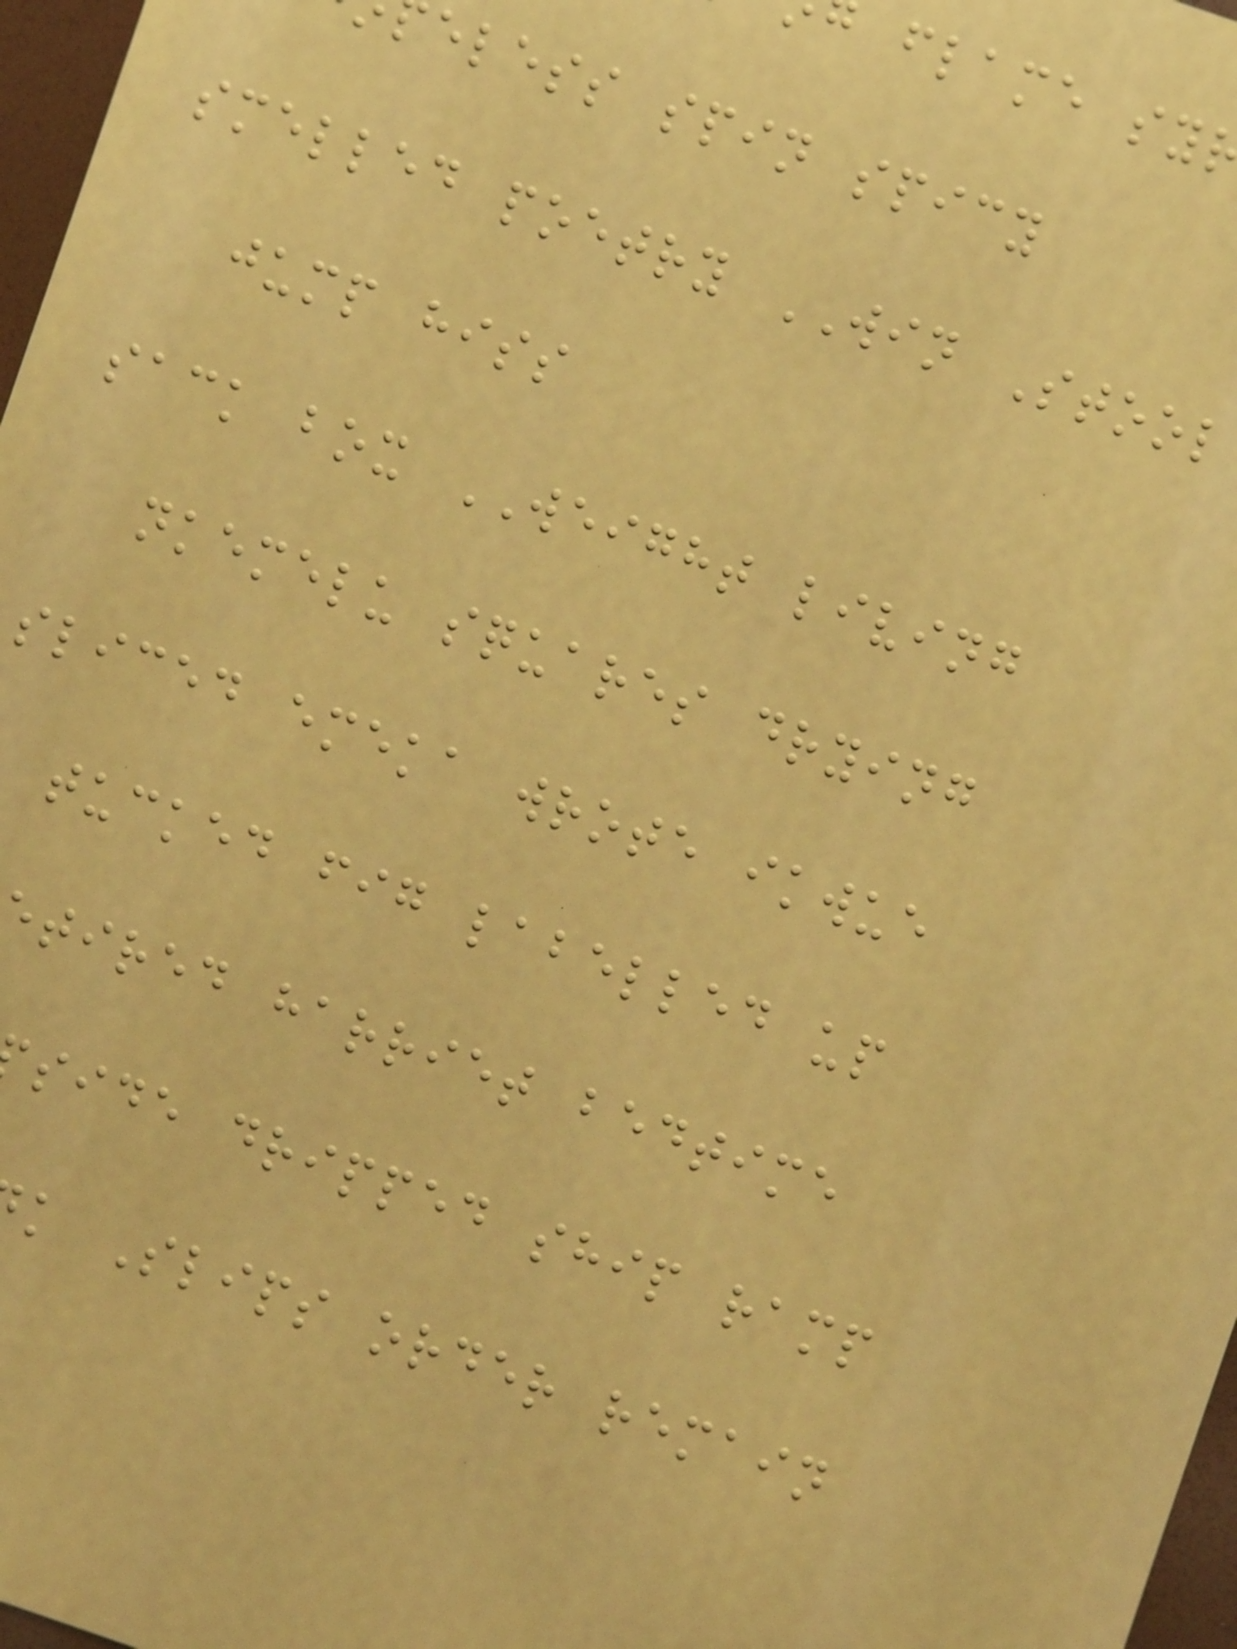flame sy
eless spin spicy
smelled poetry WIN Stool
jump hiss
sack box WEIGHT living
nkemelu squares drying
sliced emeka wrote ikwue
tucked fig labelled up
tired harriet bedtime
side dripped ship ramp
k Slips order remain
